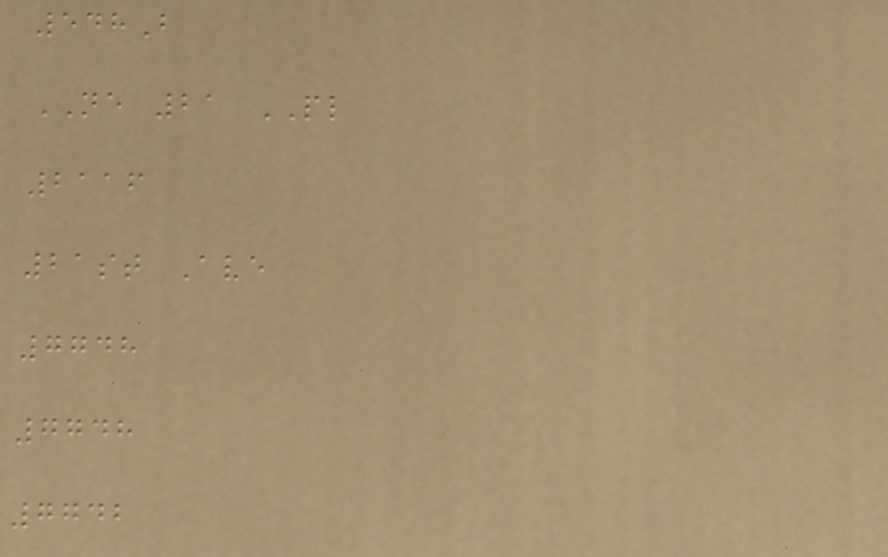548B
NE 21 PL
2116
21st Ave
7748
7748
7742
